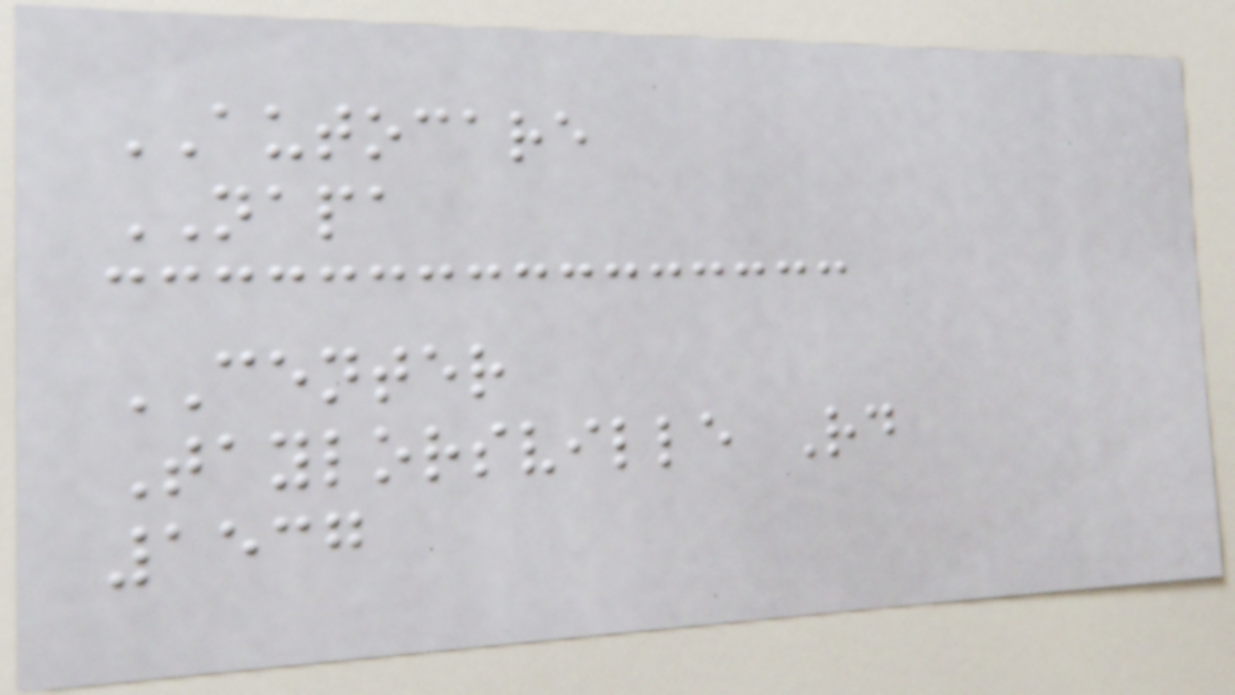AUTOCARE
NAPA
CENTER
Taylorsville Rd
1537
